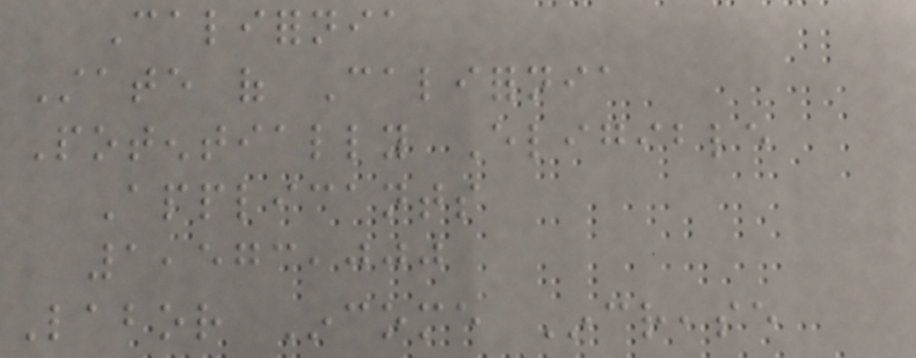California
State of California
Potentially Eligible
Applicants
1,573,000
Labor Income Increase
